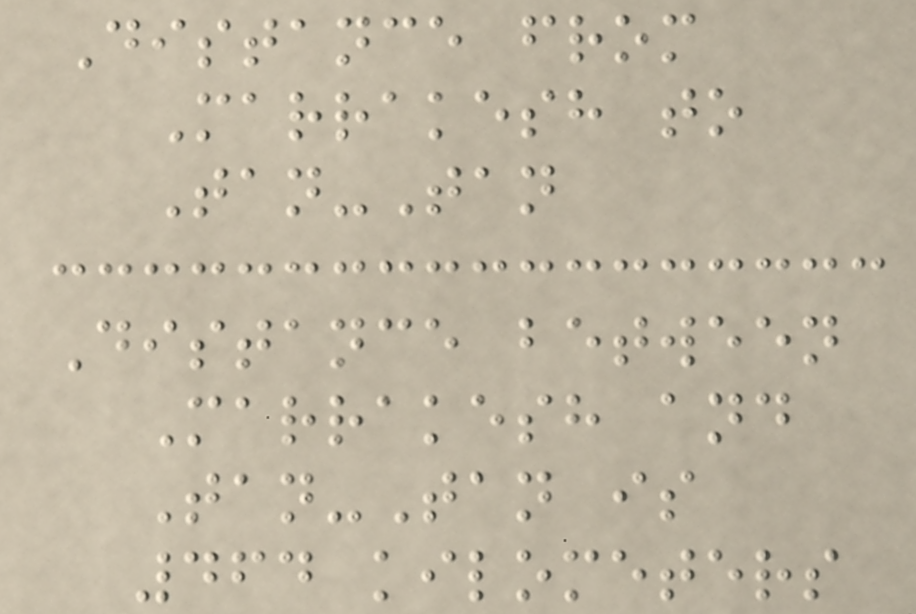Distance from
Marrakesh to
Tan-Tan
Distance between
Marrakesh and
Tan-Tan is
464 kilometers
